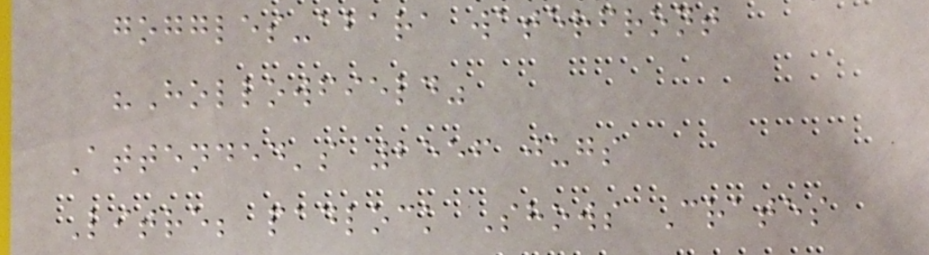goggles-abara waterfront
"Hollowfield"
Attended's 2556 jugs
Litre; padlock Shows Crates
